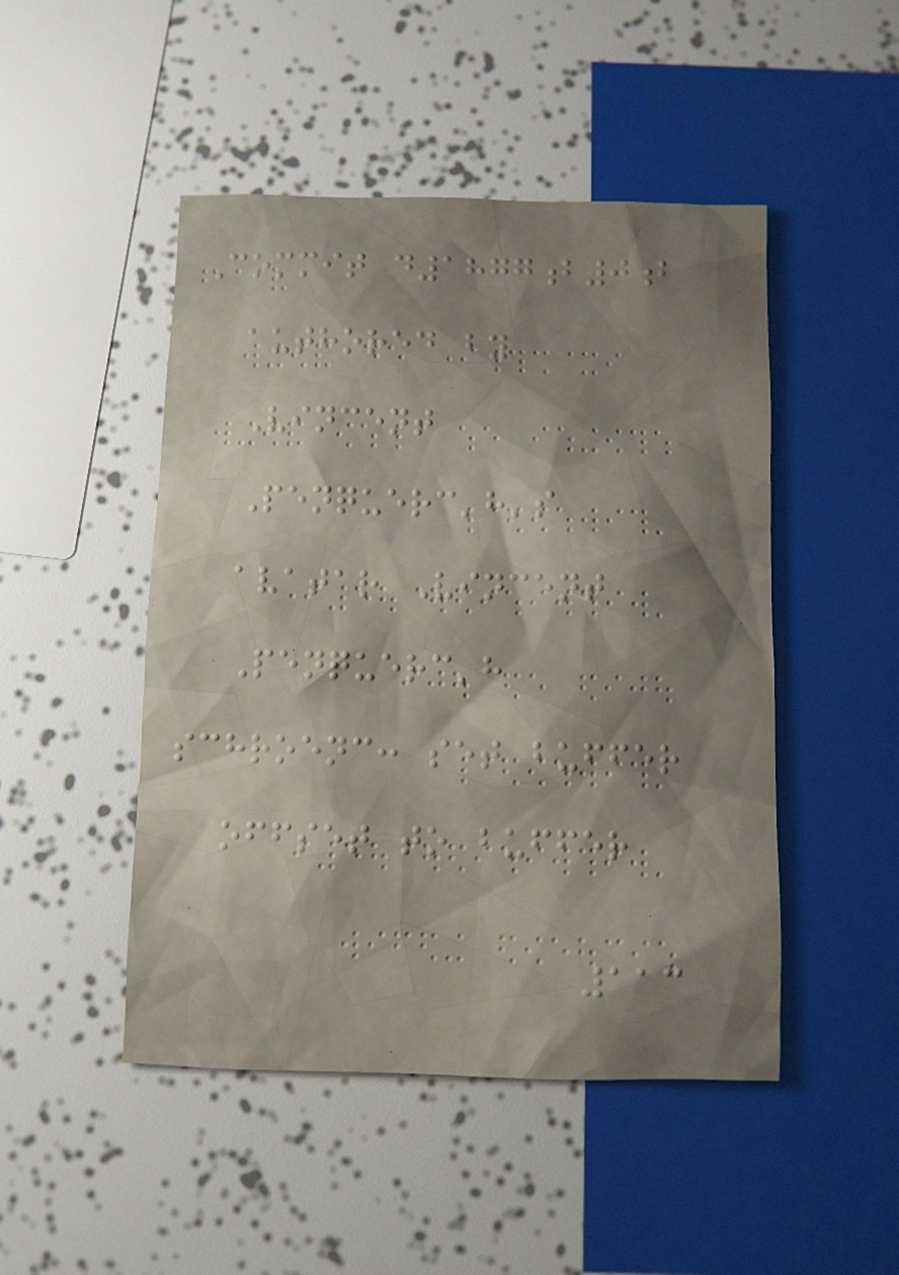Commit d1877b0b
authored by
Vincent
Penquerc'h's
avatar Vincent
Penquerc'h
schroenc: set buffer
offset to buffer
113
